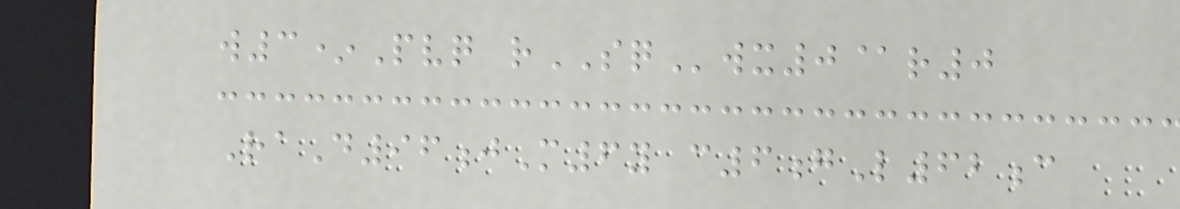w3*Pvq rSQwx0@r0
RaD96jM6y c6gL62c
